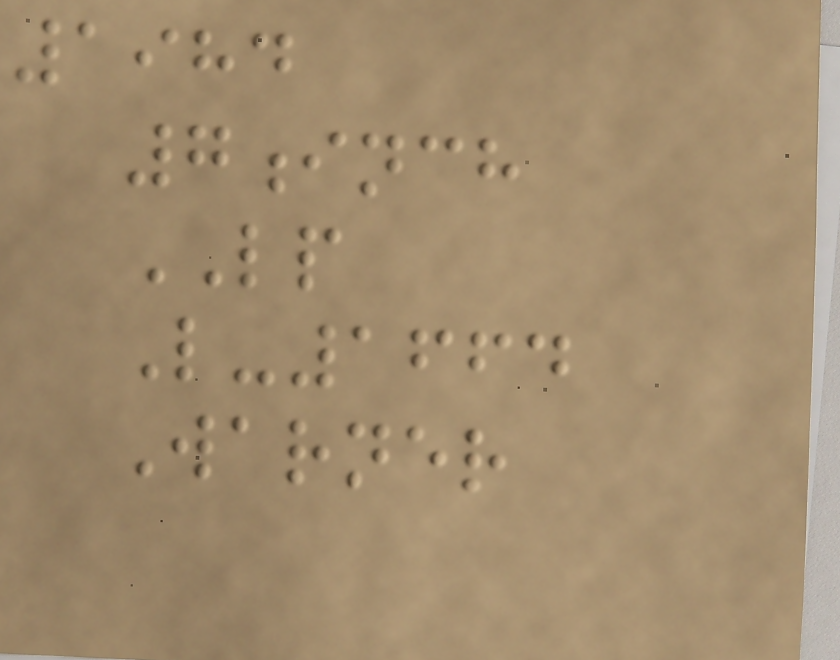1984
7inch
LP
L-1664
Warner
